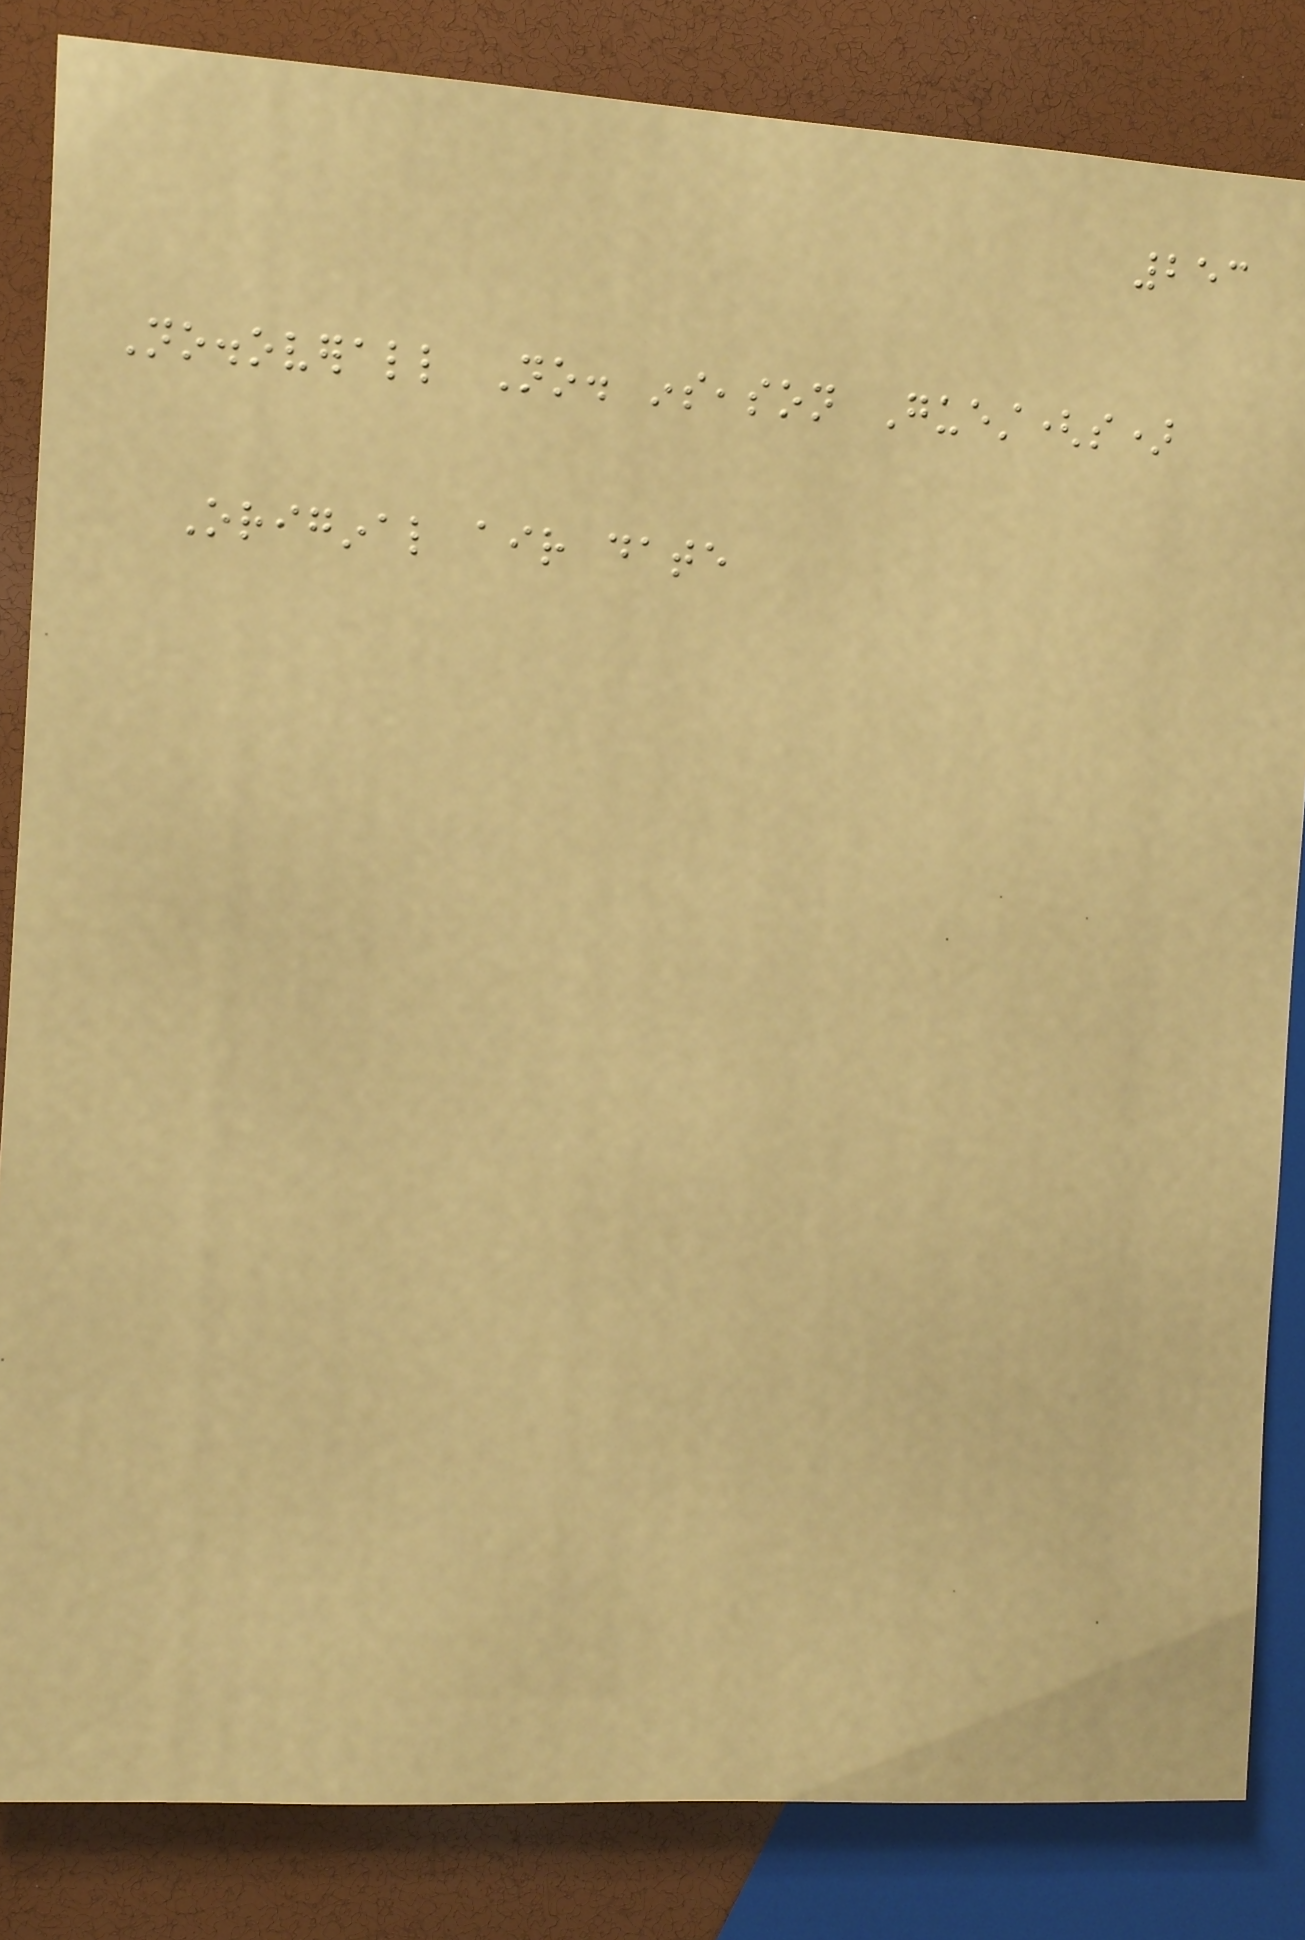253
No.overall No. inseason Guest(s)
Original air date
